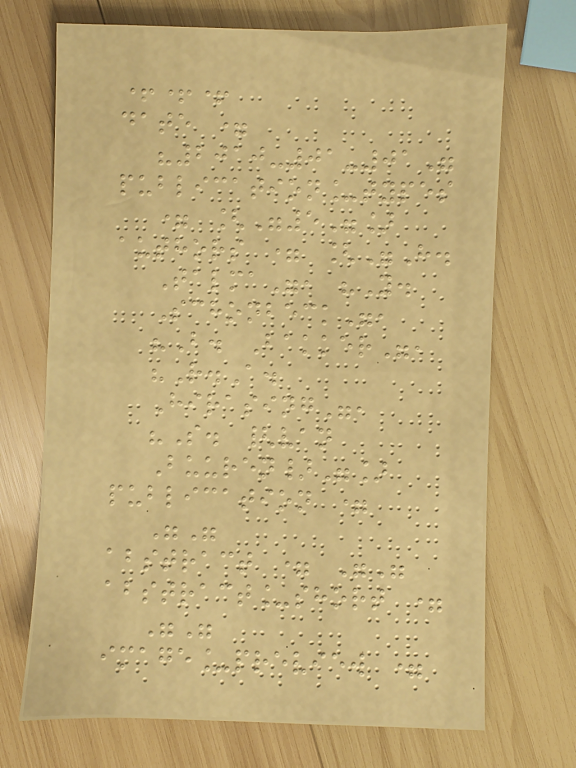+++
date =
"2010-01-01"
publication_types
= ["5"]
authors = ["H.
Talma", "Y.
Schonbeck",
"B. Bakker",
"R.A.
Hirasing",
"S. {van
Buuren}"]
publication =
""
abstract = ""
abstract_short =
""
image_preview =
